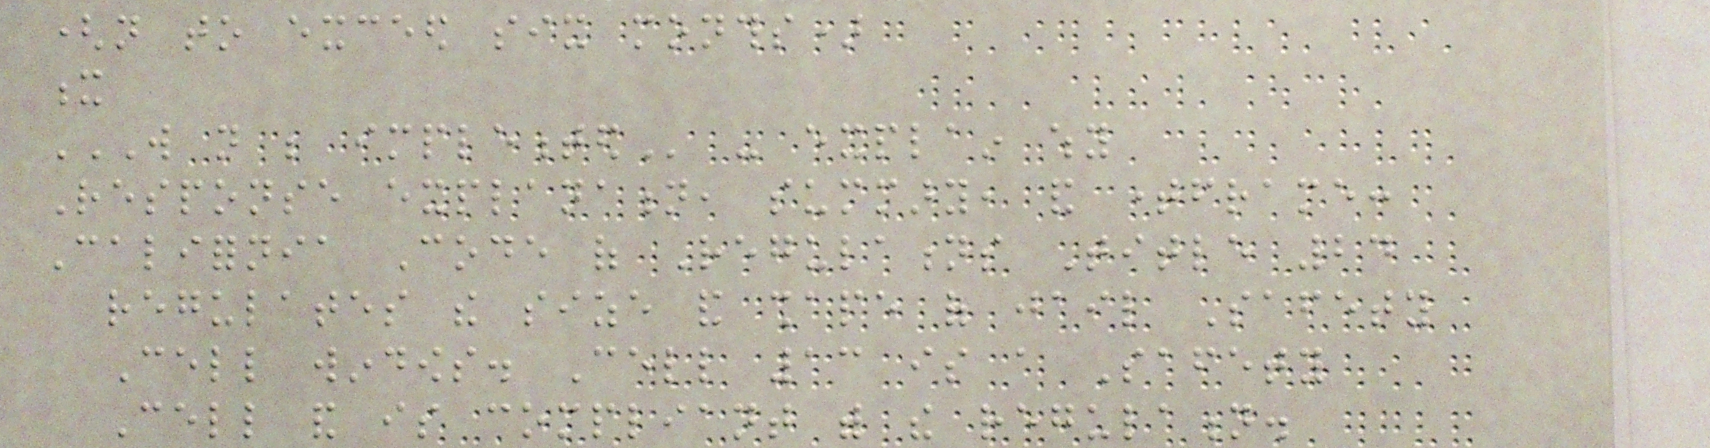(not to exceed six months)
x
WILL NOT BE IMPLEMENTED - explain why
Response explanation, summary, and timeframe:
California Code of Regulations Title 24
regulates the size and shape of jail Safety
Cell windows. Cell 13 is a Safety
Cell and is compliant with the regulation.
